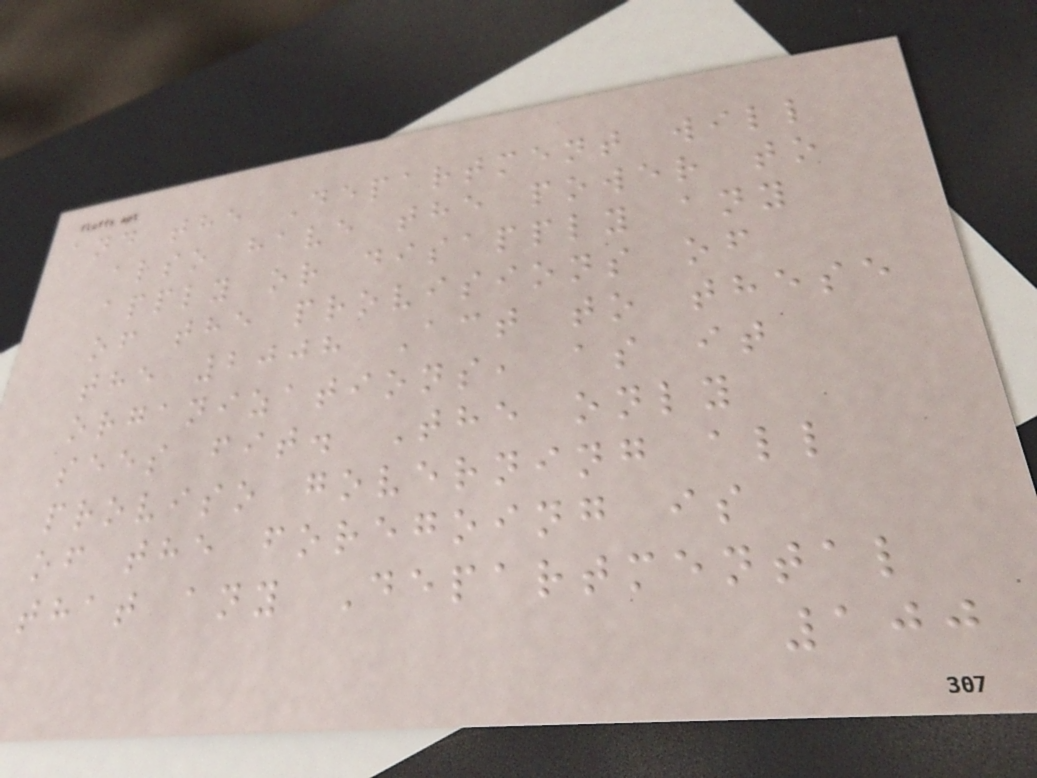and the Department will
also have the power to
apply or disapply any
of the provisions of
the 2008 Act to these
organizations, as it
sees fit. The only
proviso governing all
of the foregoing is
that any Departmental
100
